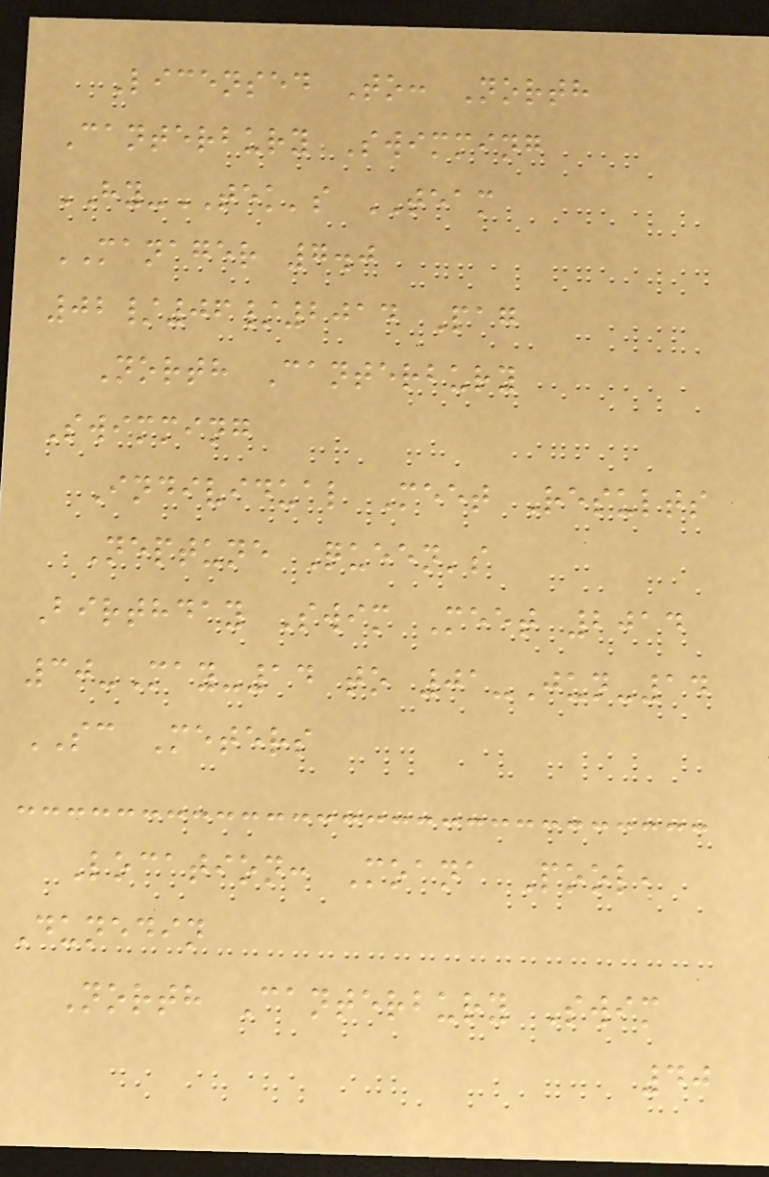Licensed To: North
Canterbury Swimming
HY-TEK's TEAM
MANAGER 7.0
02/06/2014 Pag
North Canterbury
Swimming
Individual Meet Results
Neptune Queen's
Birthday Swim Meet 2014
30-May-14 to 01-Jun-14
SC Meters
Location: Moana Pool,
Dunedin
North Canterbury Swim
40
